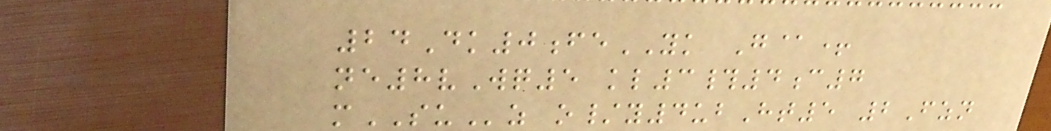24Dk0feYK G@+
ne8vWq5 kl3#4c7
mSUz o/y4ubHt5 2Fzn
